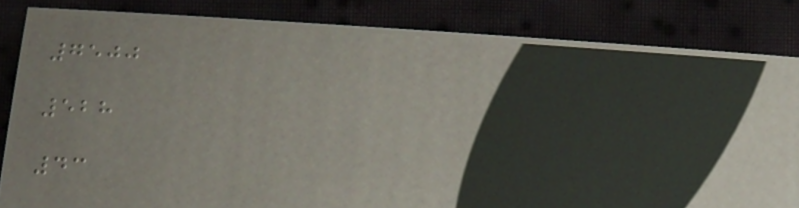7500
528
43
